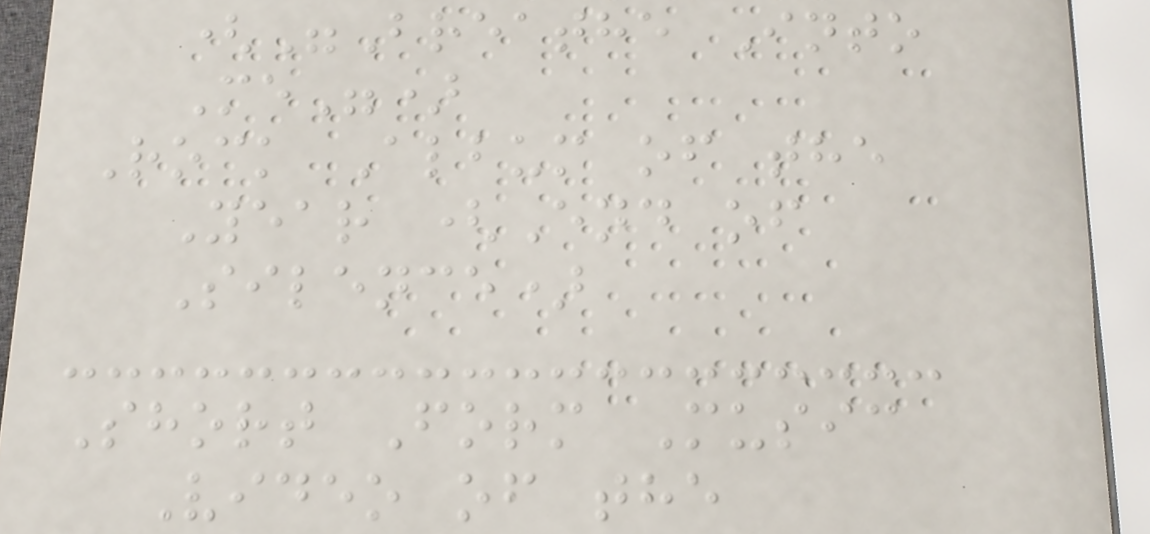("Breathe Into
Me")
Rock Album of the
Year (End of
Silence)
Short Form Music
Video of the
